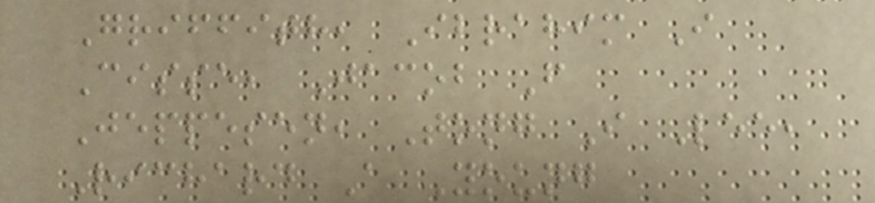Griffith, Ibrahim I
Cisse, Jacob F
Jeppesen, Tong I Lee,
Richard A Young
